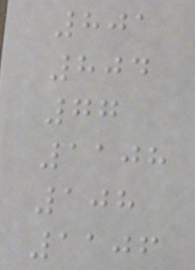801
804
77
1108
108
1106
